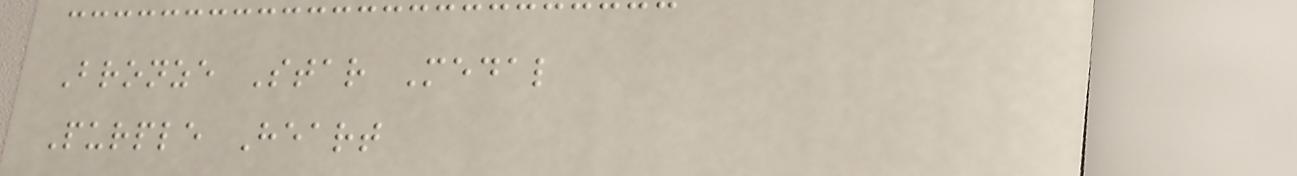Bronze Star Medal
Purple Heart
